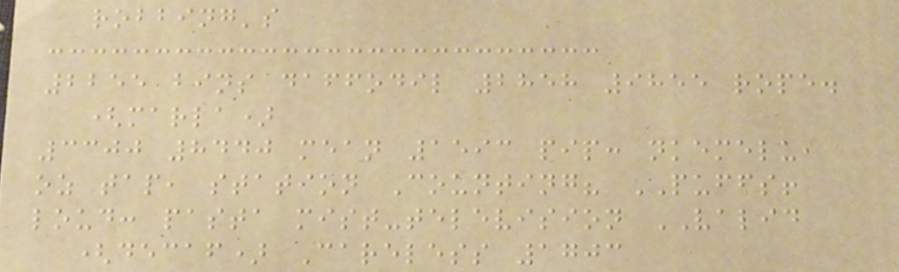robbing's
2255 bins daffodil 2858 9855 rope.
(marla)
3300 8440 mean 1593 pip: nkemelu,
oz tap, station Counting? PUFFS!
loud: pasta mist-television VALID
(decaf) Careless 1703
